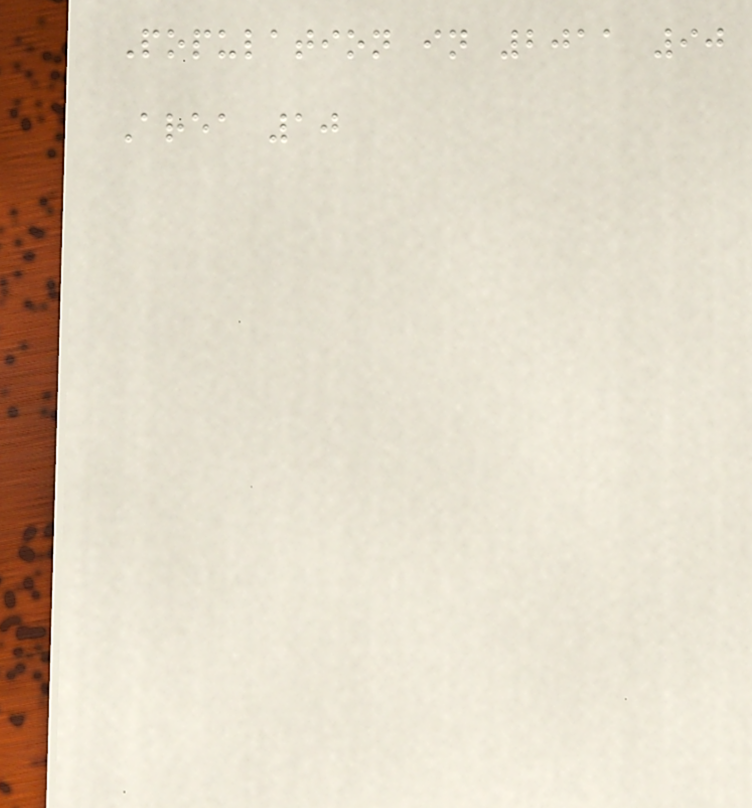Population in 2011 90
Area 10
